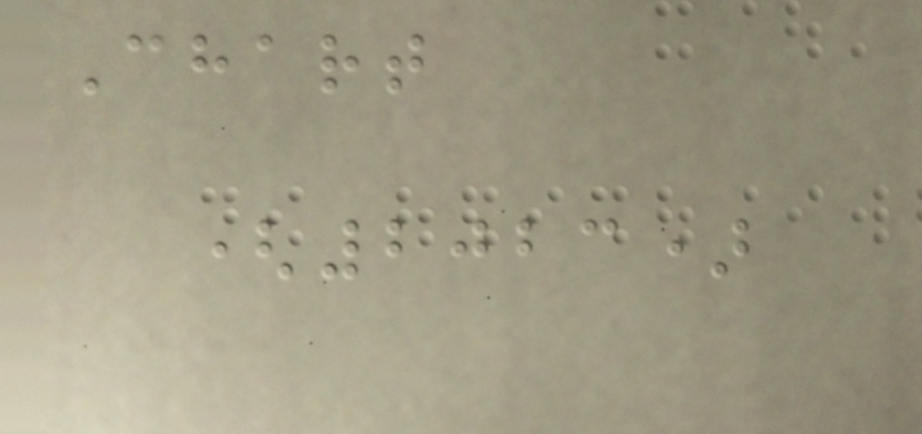Chart
(2023)
